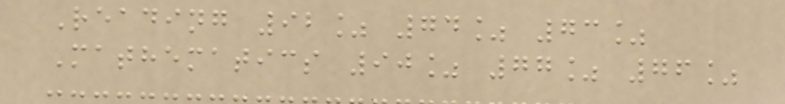Reading 92% 74% 73%
Mathematics 90% 77% 76%
